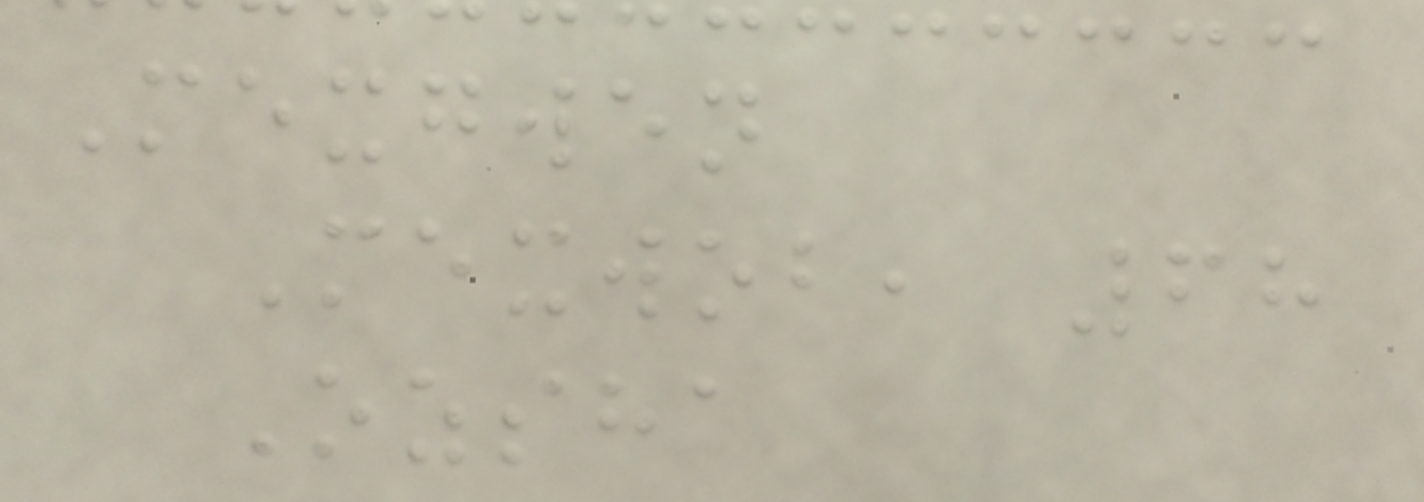Mexgwen
Mexwob, 68
Ozsha
